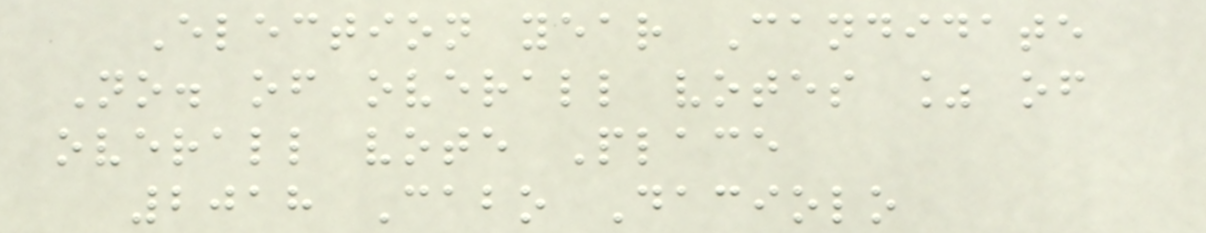Election year Candidate
No. of overall votes % of
overall vote Place
2018 Cabo Daciolo
